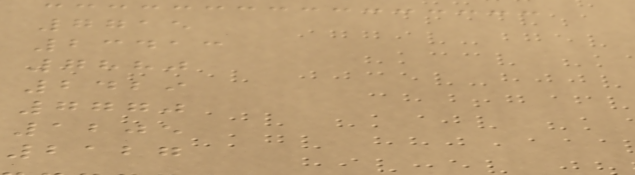7715
23413
7880
2429
7770
1205
2127
